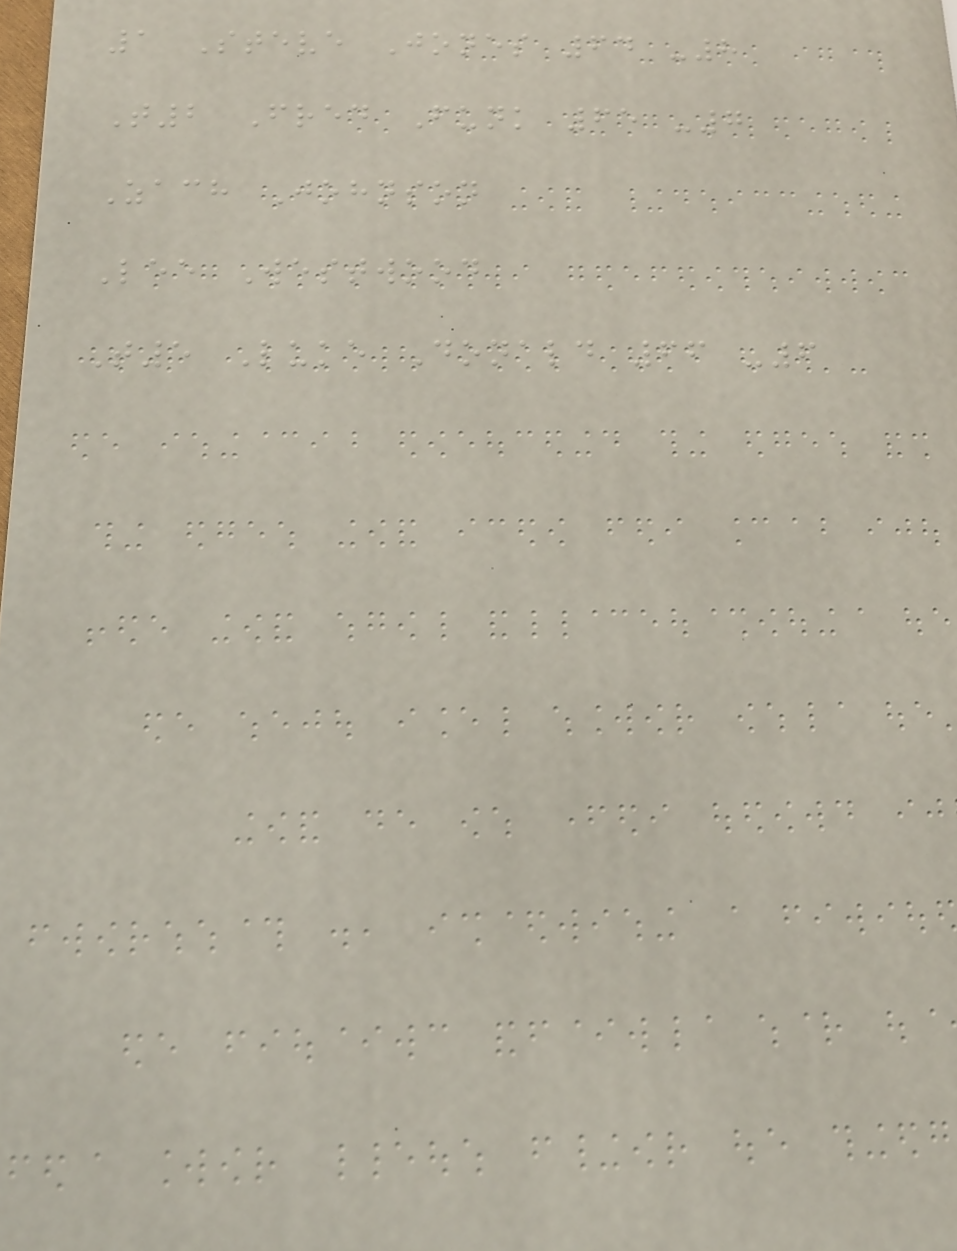1 Steve Jones 64 -8
T2 Fred Funk 65 -7
Zach Johnson
Lee Westwood
T5 Luke Donald 66 -6
